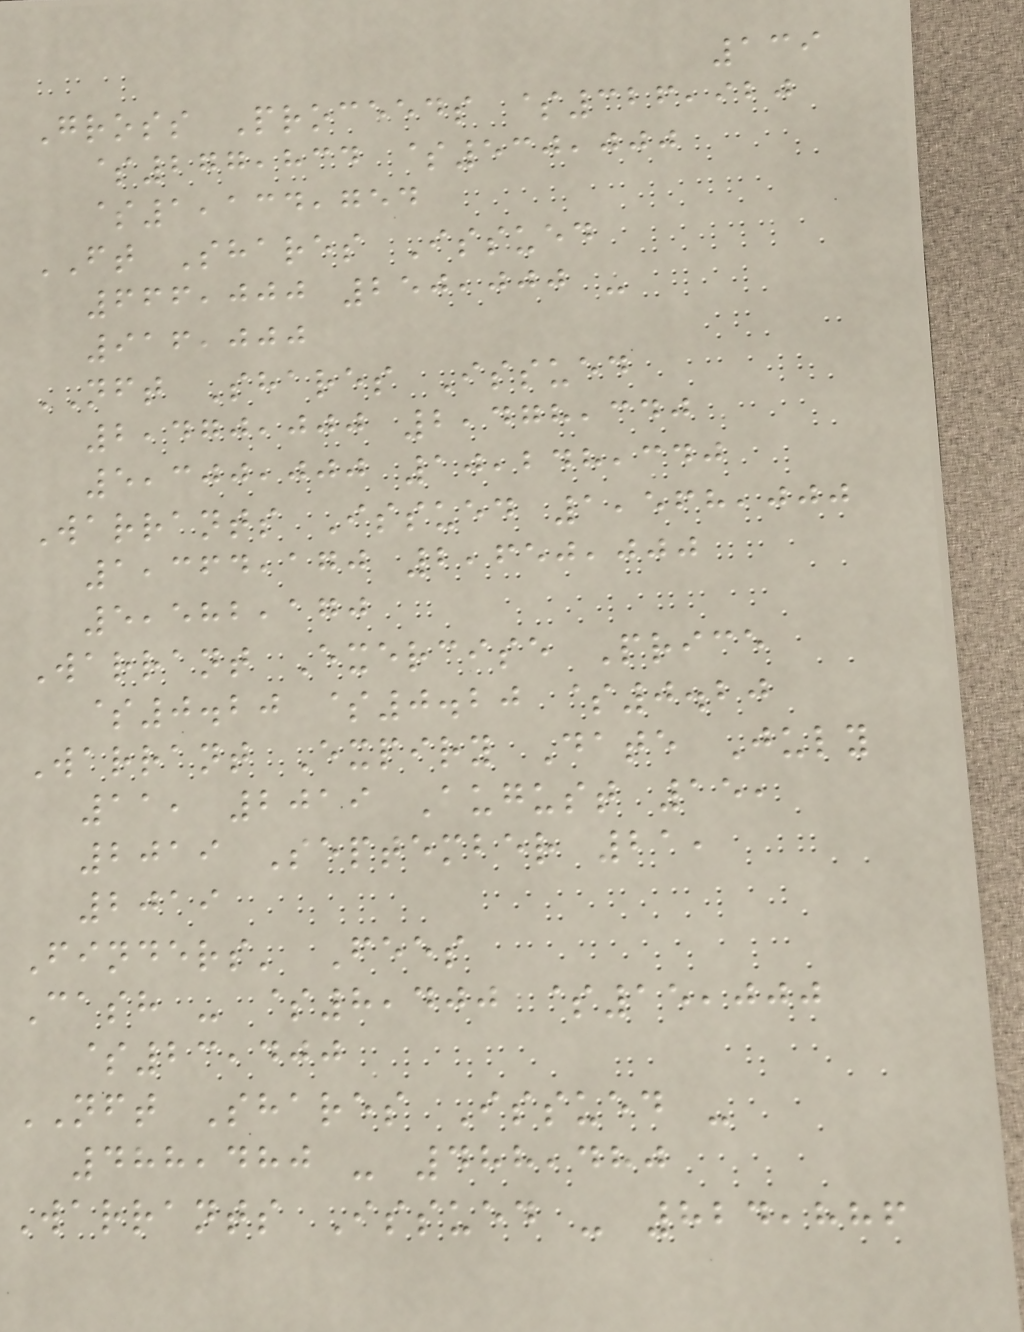139
Gross Proceeds $326,920
$277,834 $530,000
$1,134,754
FT Shares Issued
666,000 250,000 -
916,000
NFT Shares Issued
2,470,000 2,478,340
5,300,000 10,248,340
Warrants Issued 1,568,000
1,364,170 2,650,000
5,582,170
Warrant Exercise Price
$0.20 $0.20 $0.20
Warrant Expiry Date July
11, 2019 August 15,
2019 September 21,
2019
Finders' Fees
Cash - $8,400 $15,000
$23,400
NFT Shares Issued -
488,480 - 488,480
Warrants Issued - 824,886
